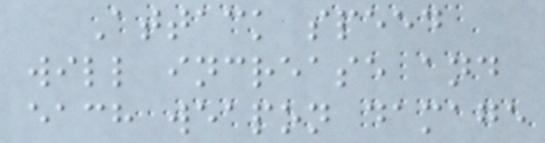Attack speed
will increase and
each weapon damage
